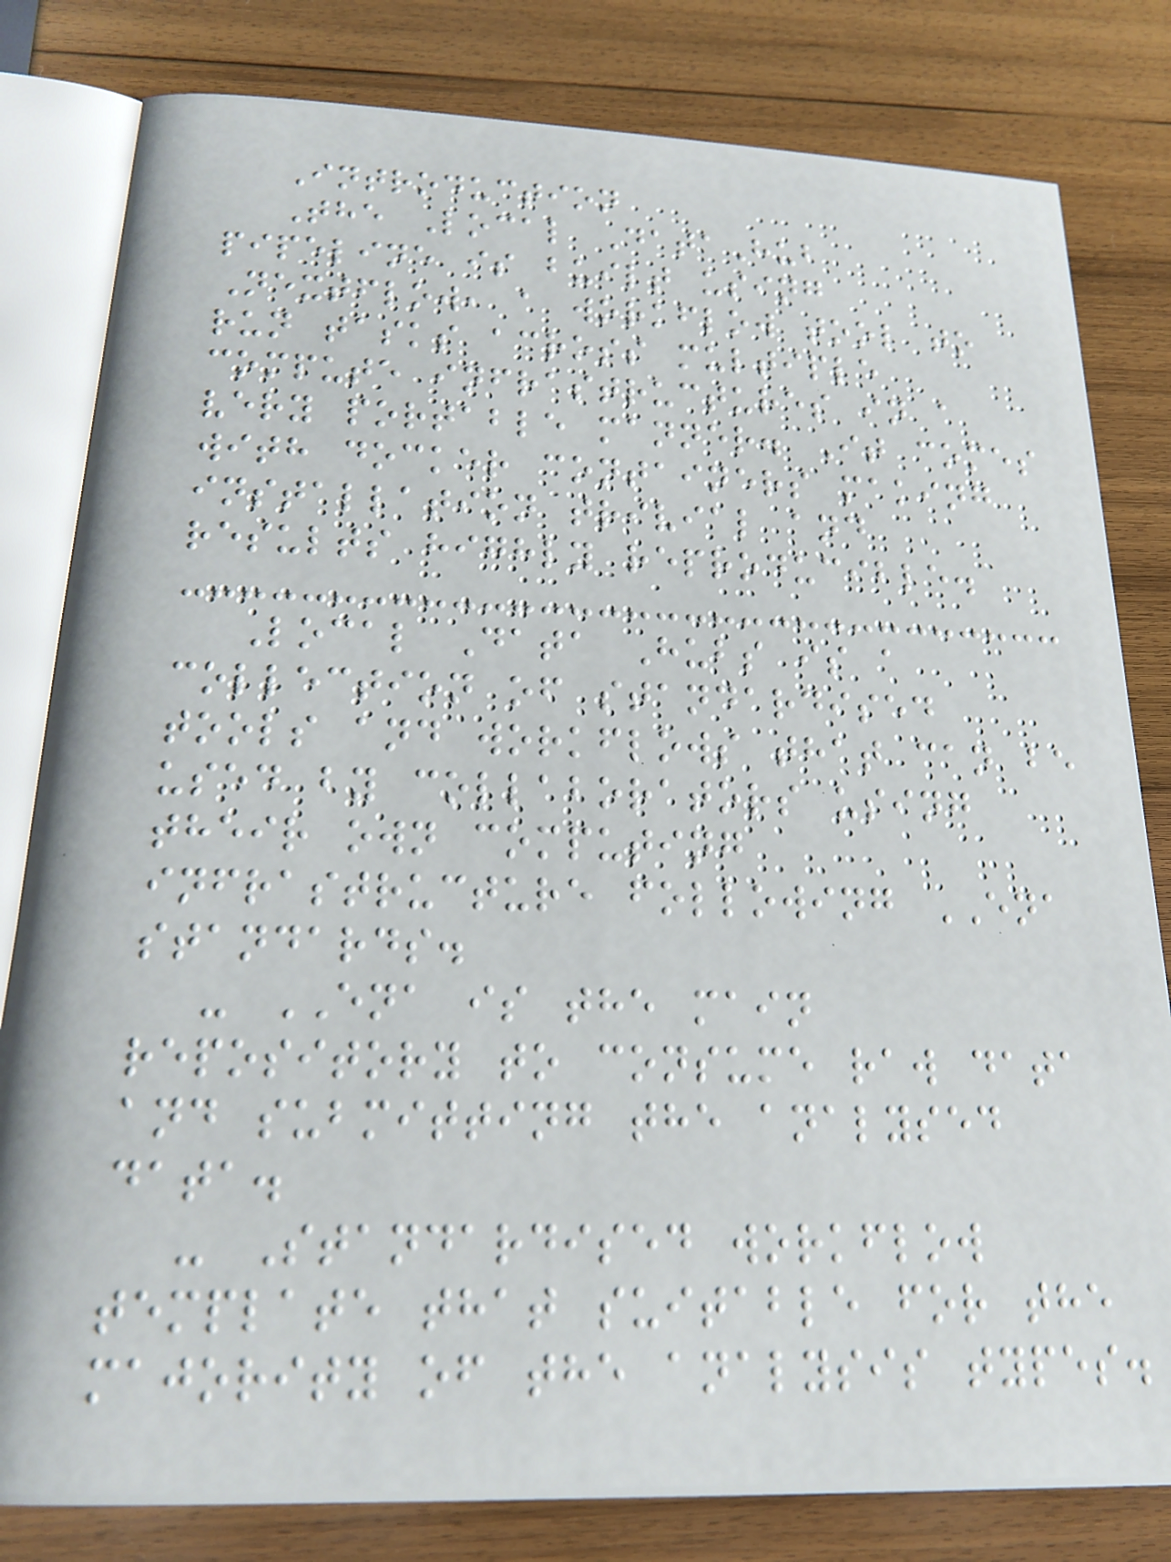Introduction
The Local DataHub
pipeline is built using
Nextflow, a workflow tool to
run tasks across multiple
compute infrastructures in a
very portable manner. It comes
with docker containers making
installation trivial and
results highly reproducible.
Local Data Hubs is a
collection of standardised
tools and workflows that can be
used by collaborators using
their own computing
infrastructure following ENA
standards.
- ENA is the main
repository to consume raw data
and submitting the analysed
data.
- Standardised workflow
template that suitable for the
majority of the analysis types.
